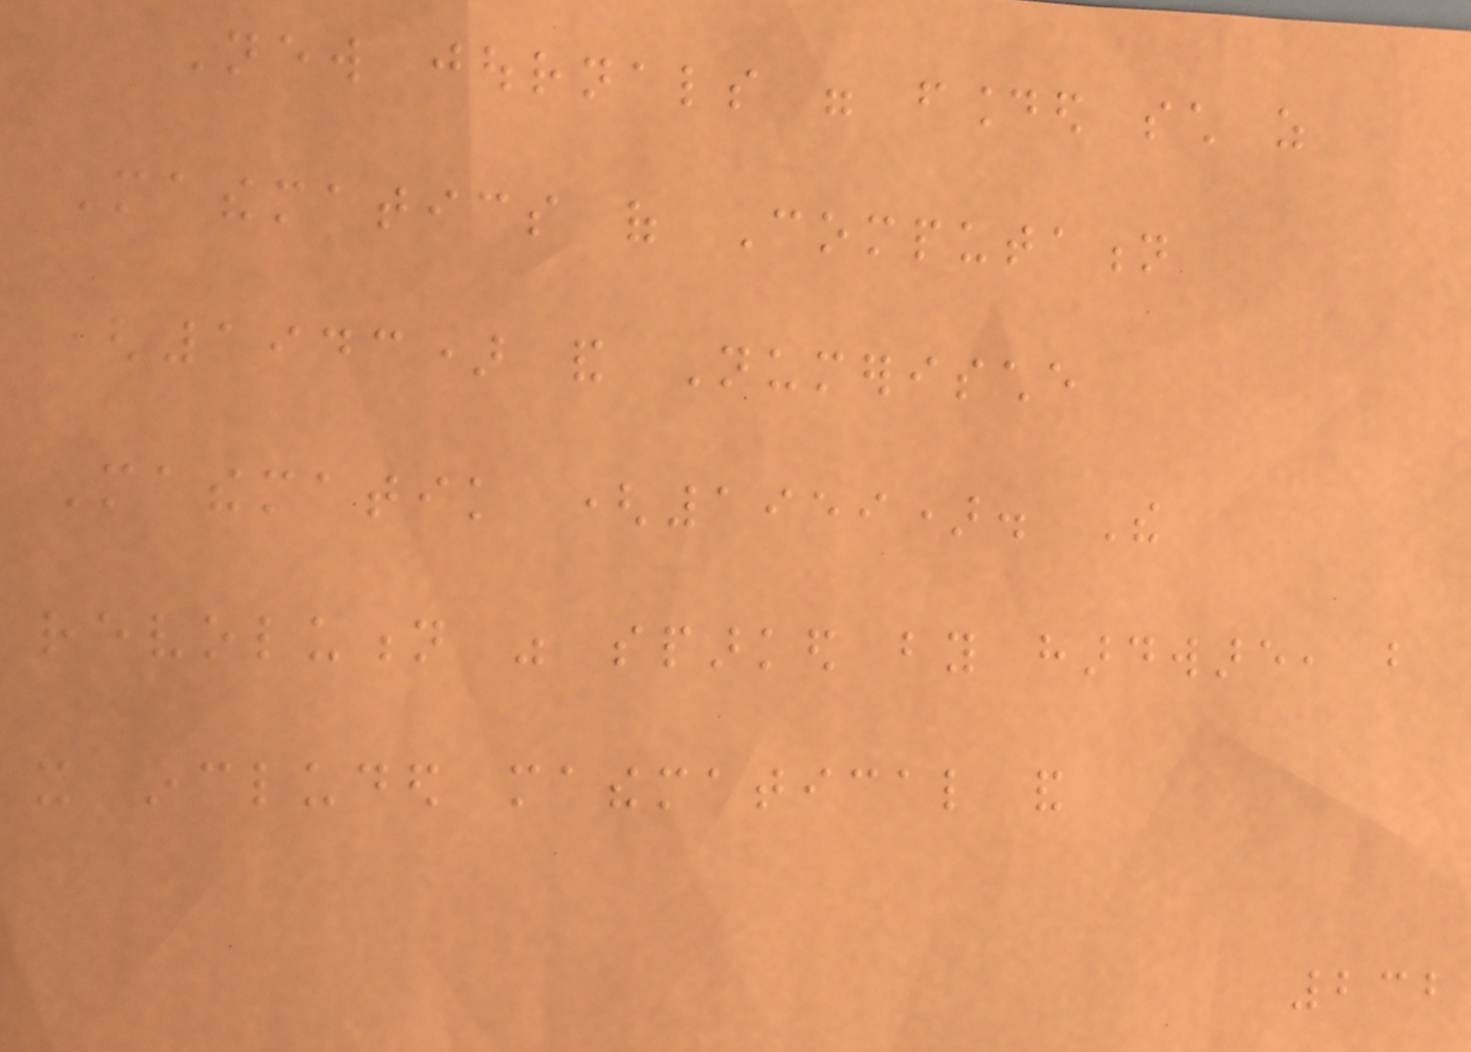New journals were founded such as
Mathematics of Computation
(1943) and Numerische
Mathematik (1959). The
revolution was sparked by hardware, but
it included mathematical and
232
